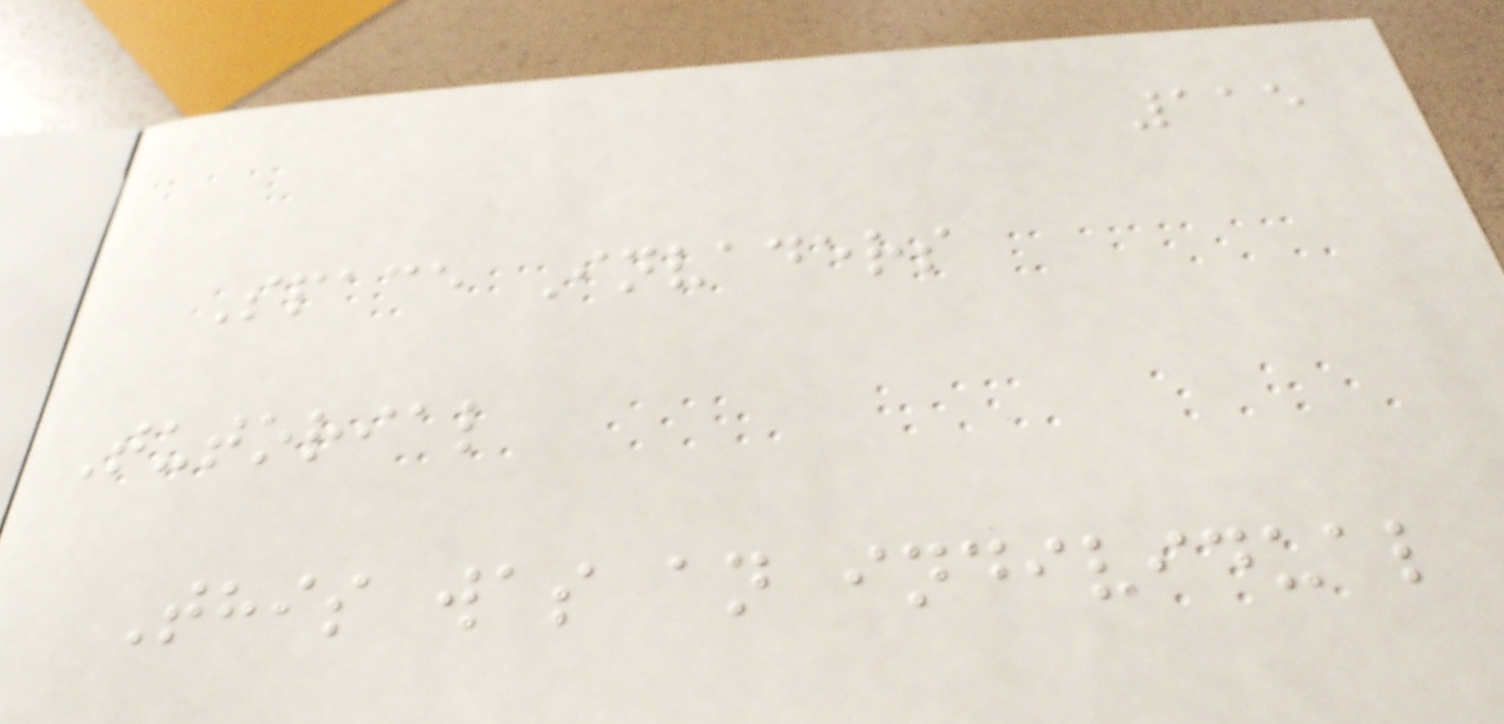115
Space Invaders
Tutorial
This was an individual
